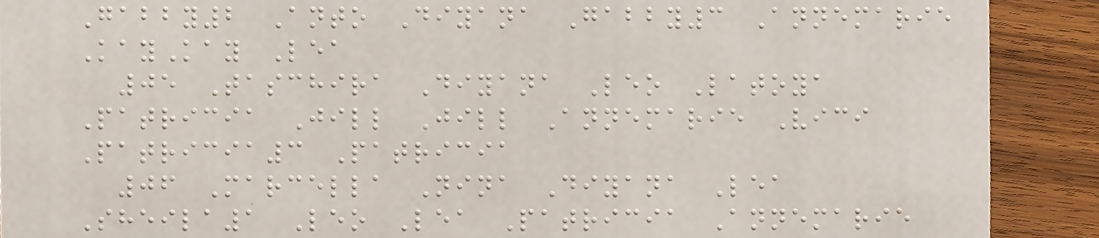Gabby2 Anto Diyana Gabby3 Annemarie
KayKay Lea
05 Taschira Diyana Leo Latoya
Patricia Jill Jill Annemarie Vici
Patricia3 Patricia
06 Marcella Nina Diyana Lea
Sheila1 Leo Lea Patricia Annemarie
